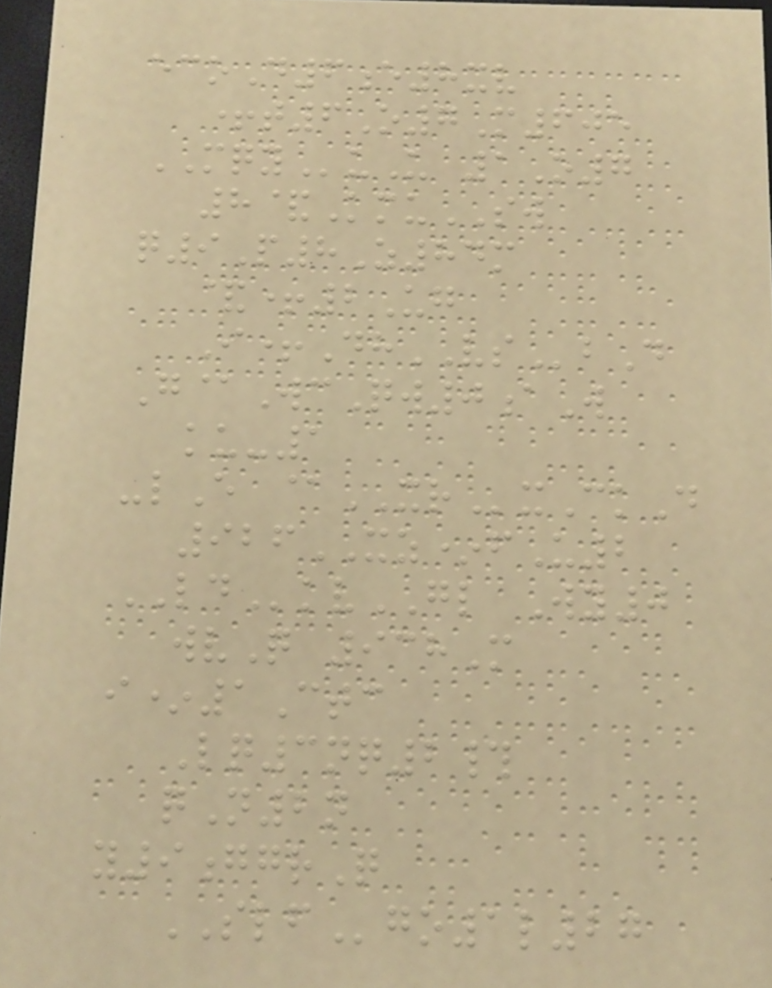ecoD6e8xv
+t6O7M605
MQYuU 1O7
8&KmuSW
q9P8Z84m
&+2Ug
I+DhVSbD
G@WcQw0aW
ku-1
-lE @XRxCkD
926XZ*fU2
LDkvGL Wy0
wvQ 938M
i*1Ctc
Lq3nq2#
qN2n
y9ggrQ
SLFgo1l27
